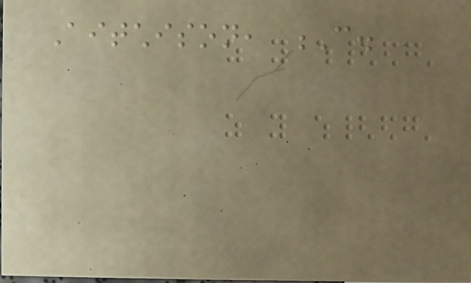Aitchison, C.
